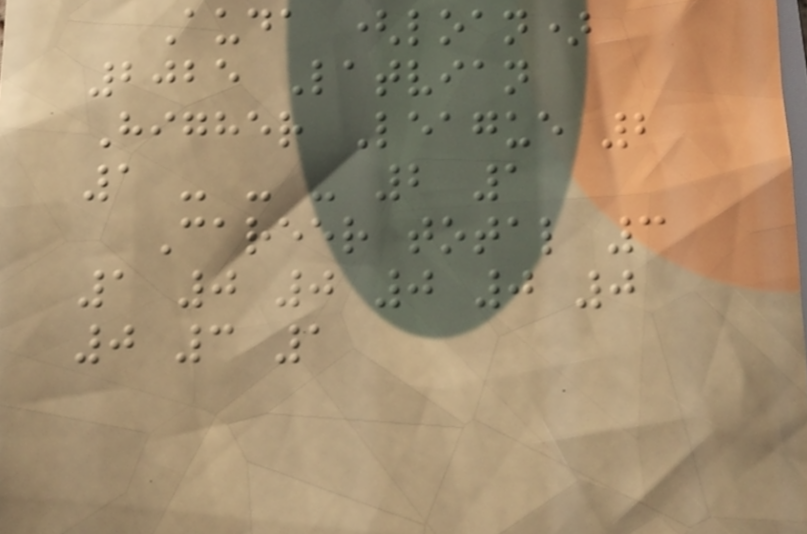Auda (loan)
2025 Latvian
Higher League 2
1 - - - 2 1
Career total 3
1 0 0 0 0 0
0 3 1
